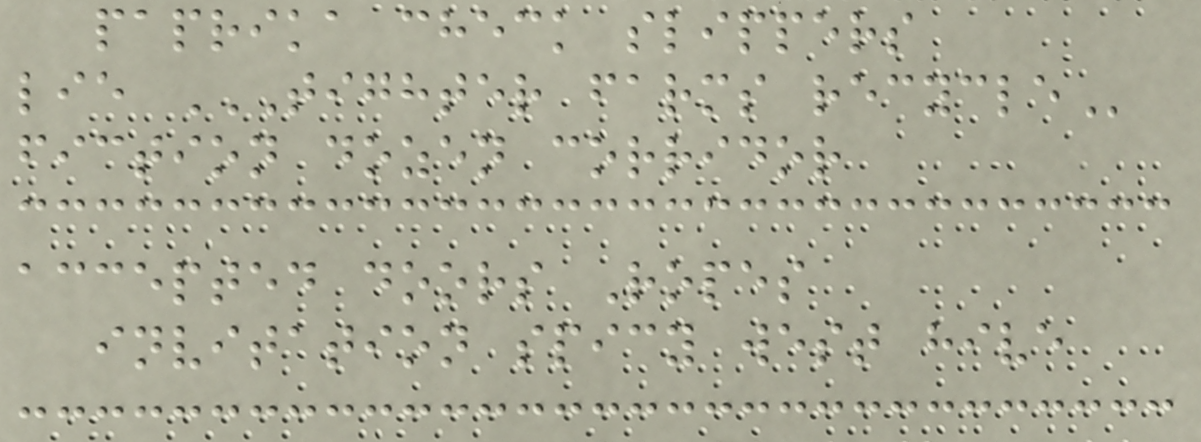paprika check slippers
lie TIGHTER FARMS RECYCLE
fiction dozen corridor
accepted doors Ropes
invitation spicy west hive
